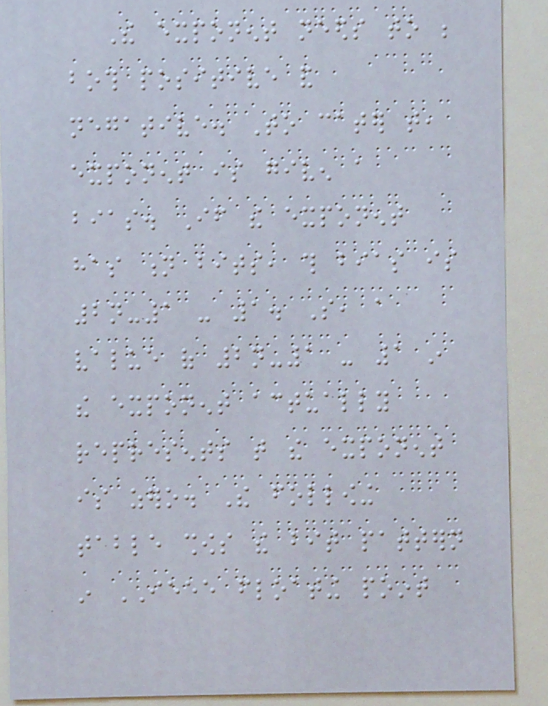The exponent needs to be
both positive and
negative. To cater that,
exponent is given a
bias. If the exponent
has n bits, this bias is
2n-1 - 1. So, a
value of 2n-1 - 1 in
the exponent actually
represents that the exponent
is zero. The following
table shows the bit pattern
in IEEE floating point
